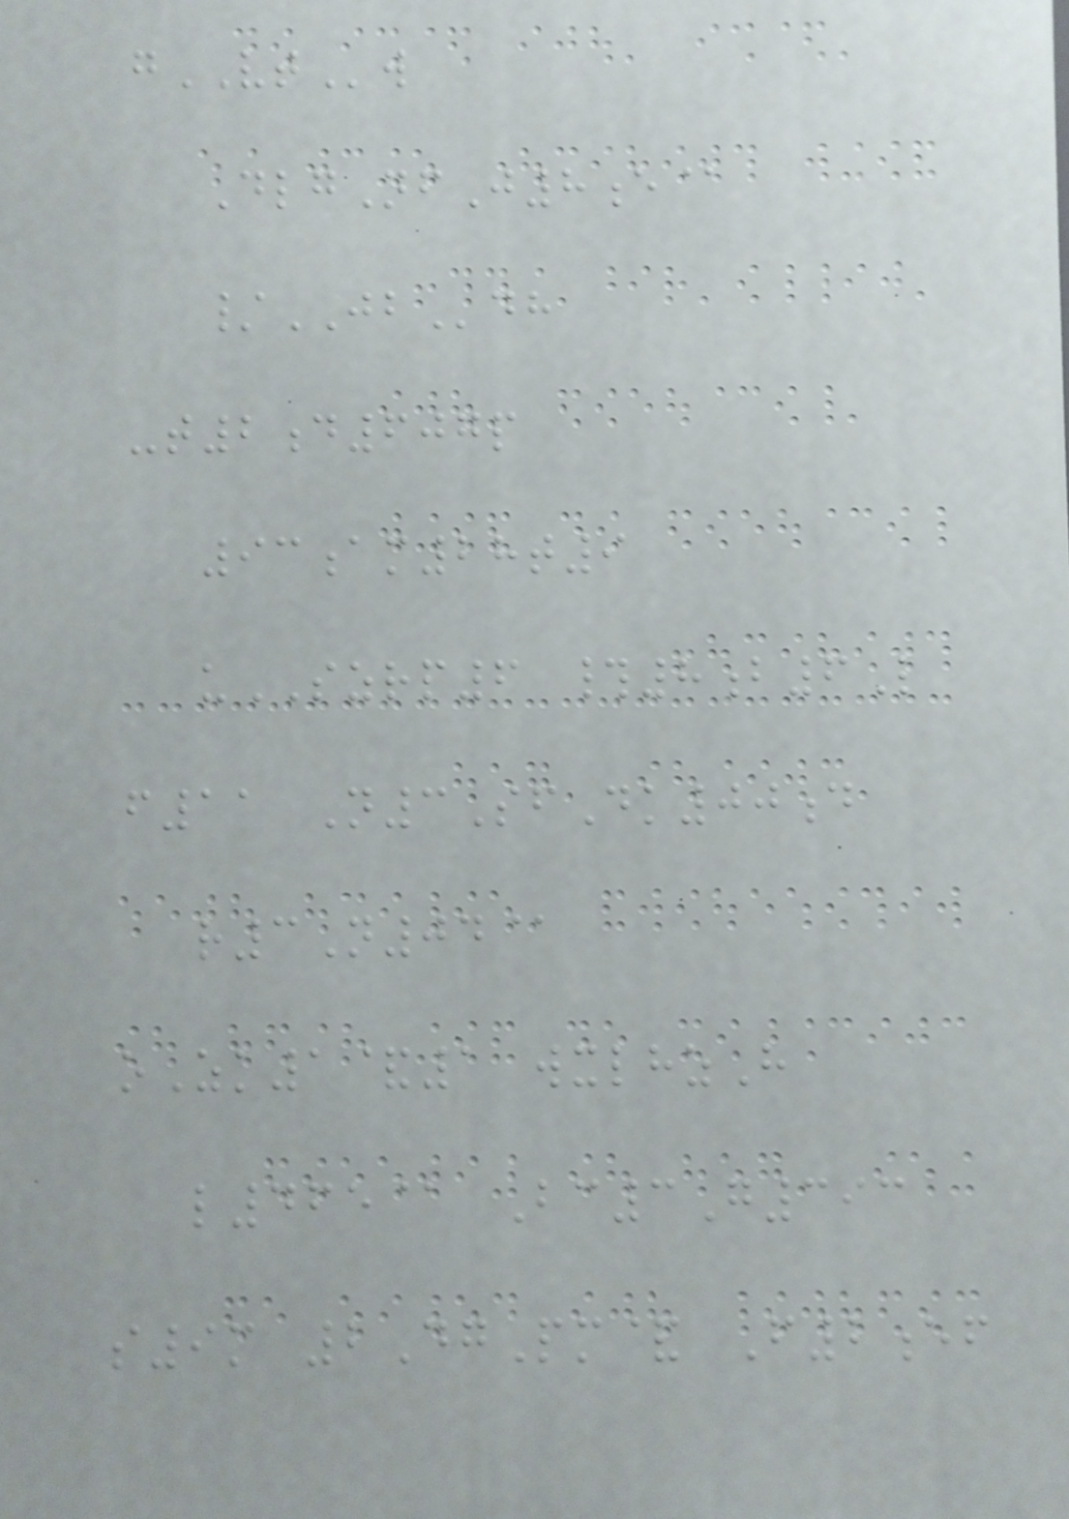gVTw
DlgNfJ8e@
/JBdh
-t2d607p
93am28t9
uSZRP6 #8b6L
f11 N3SfDk00d
r3N04@
oZk1&1 wxlhzH
l465@ Bc3G393
s9m 2DgPm& F2ef
